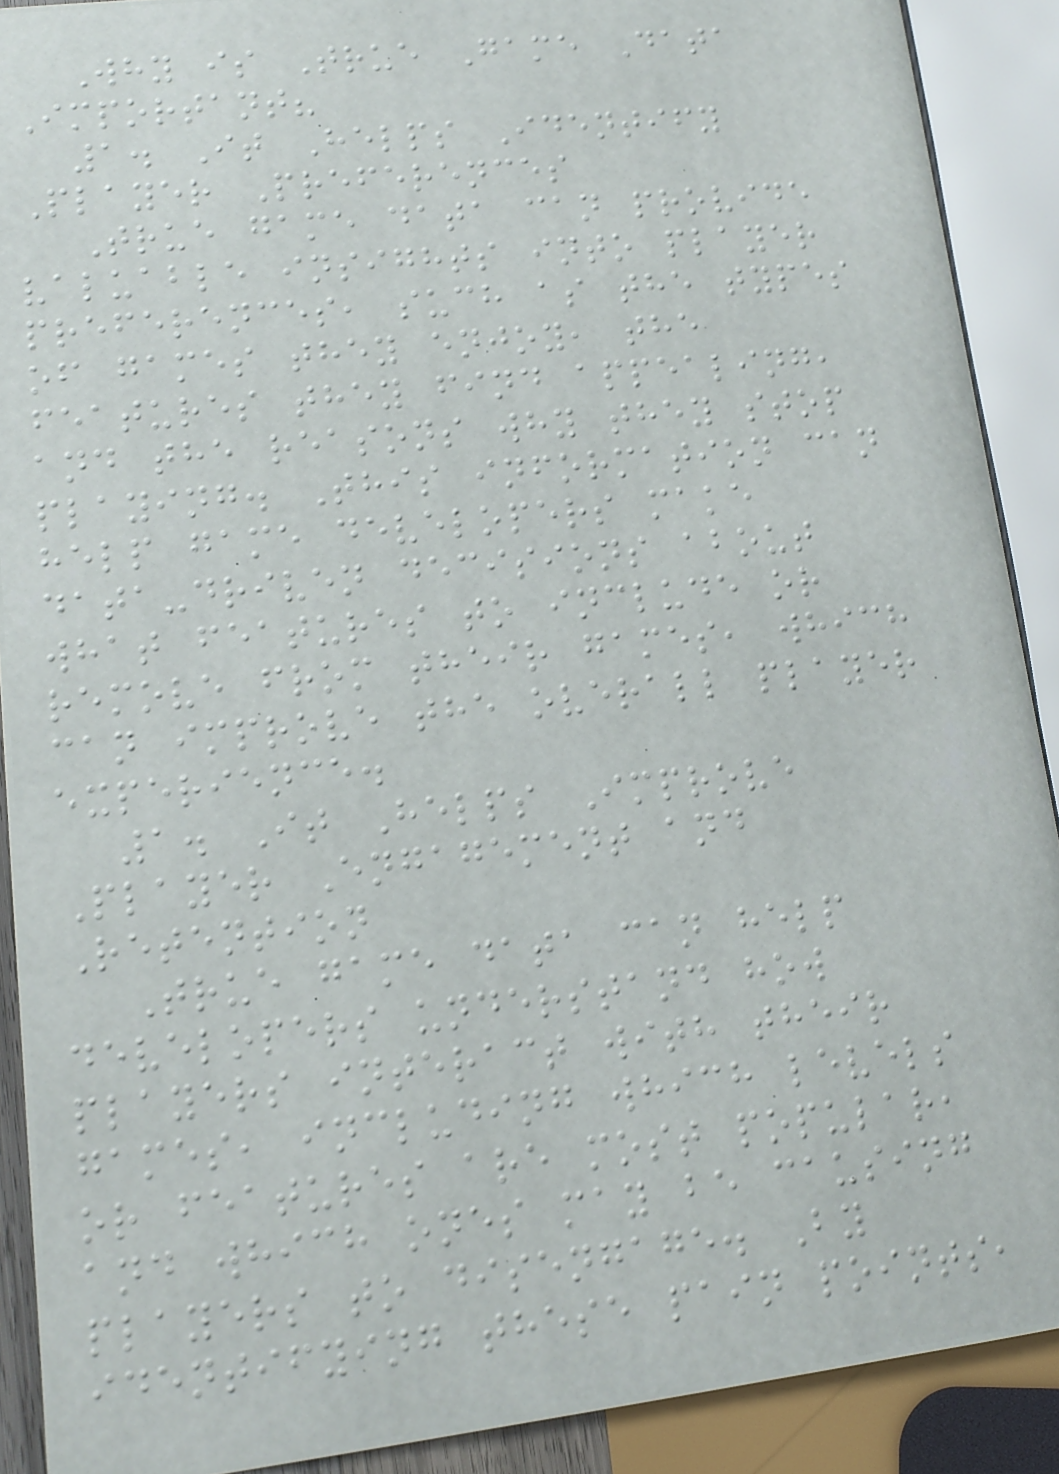Why is True Game Data
Important?
1. It Helps Identify
Player Preferences
True game data can provide
valuable insights into player
preferences, such as the types
of games they enjoy, the
features they find appealing,
and the reasons why they stop
playing. This information can
help game developers make
data-driven decisions about
what features to include or
remove from their games, which
can improve the overall player
experience.
1. It Helps Improve
Player Engagement and
Retention
True game data can help
developers understand how
players interact with their
games, including which levels
or features are most popular,
and which ones may be causing
players to disengage. By
identifying these pain points,
